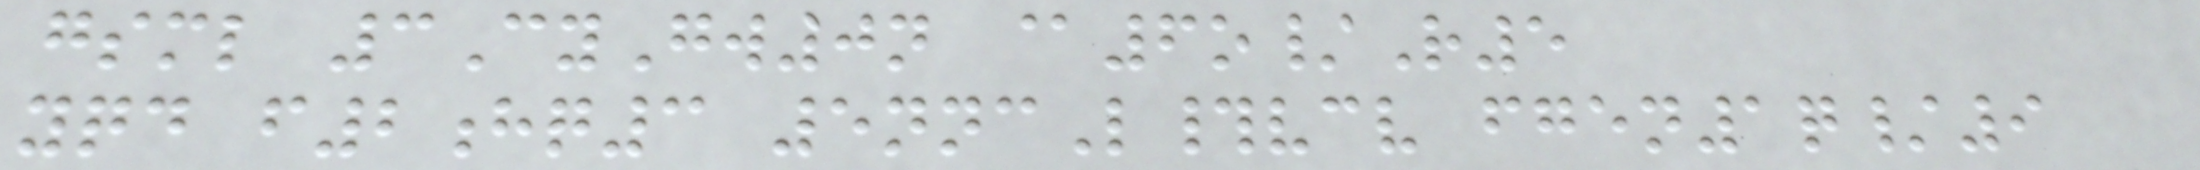gsml 3CyGw0n @6o/R5
yqd f2hq3 5nncL#vcv fgen1q/9
